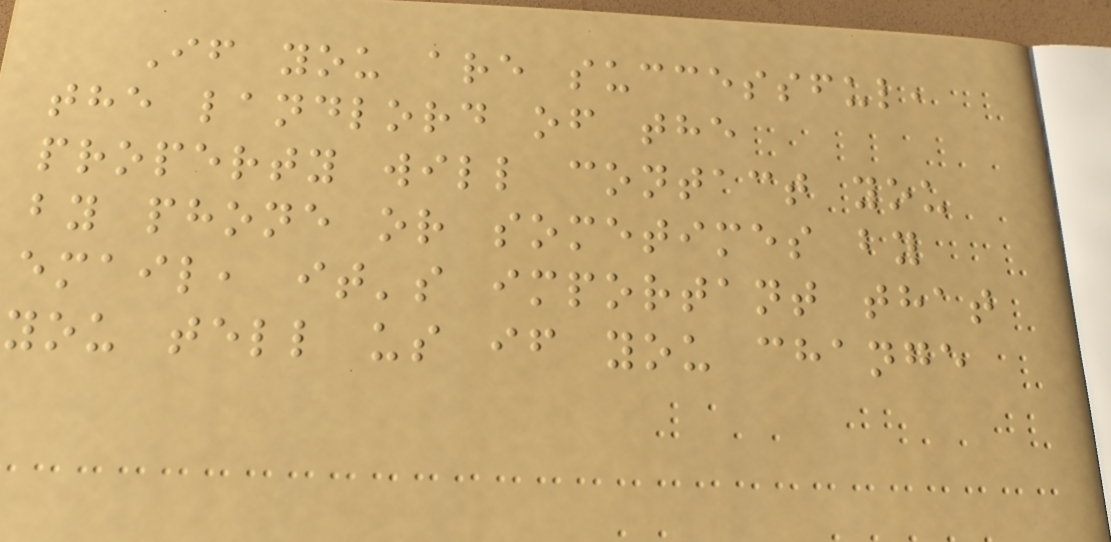If you are successful,
the landlord of the
property will contact you
by phone or sometimes by
email, it's important that
you tell us if you change
